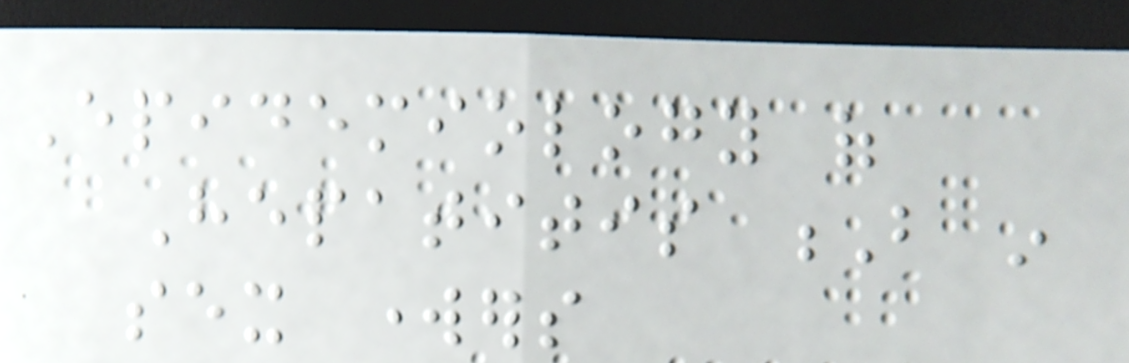Epidemiology of
Hepatitis B in
sex workers
